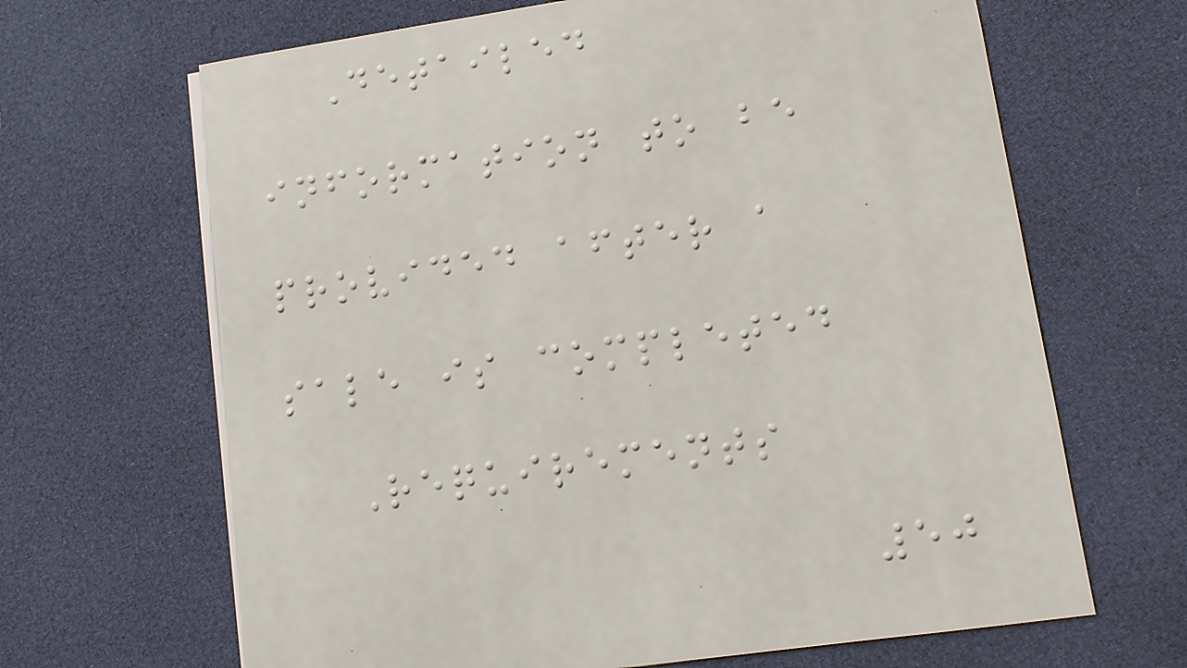Detailed
information to be
provided after a
sale is completed
Requirements
50
